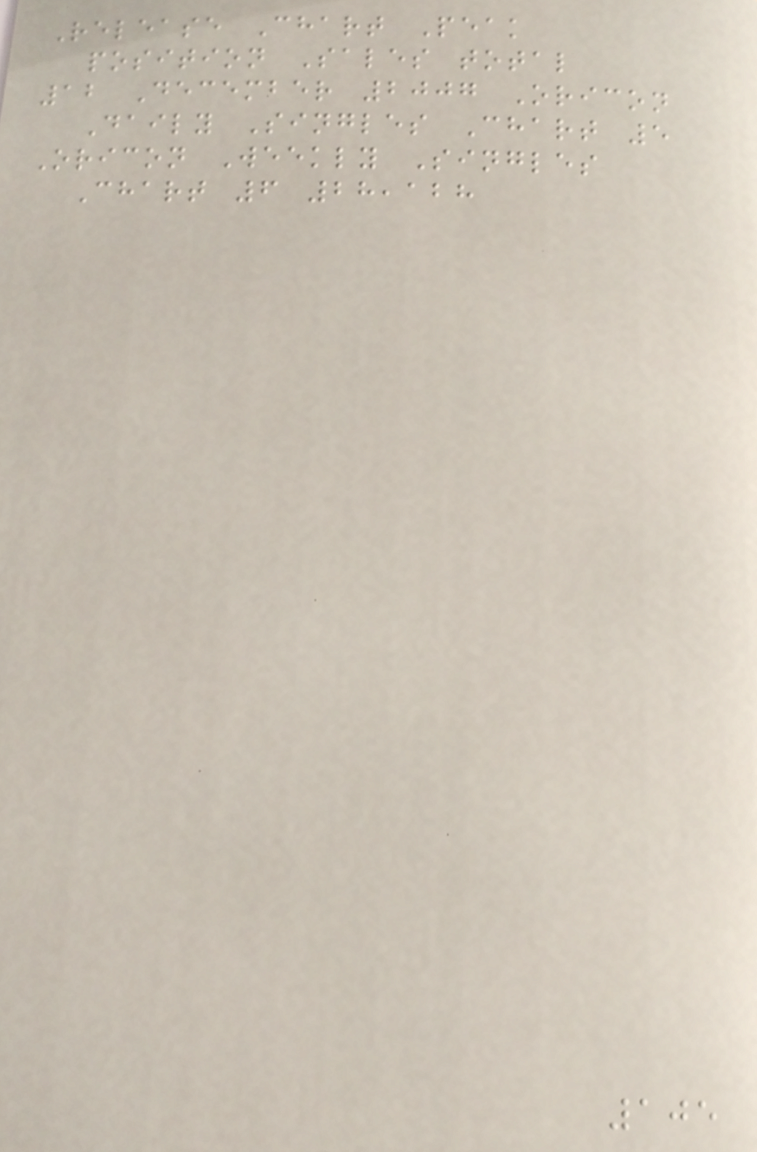Release Chart Peak
position Sales total
12 December 2007 Oricon
Daily Singles Chart 5
Oricon Weekly Singles
Chart 6 28,128
105
